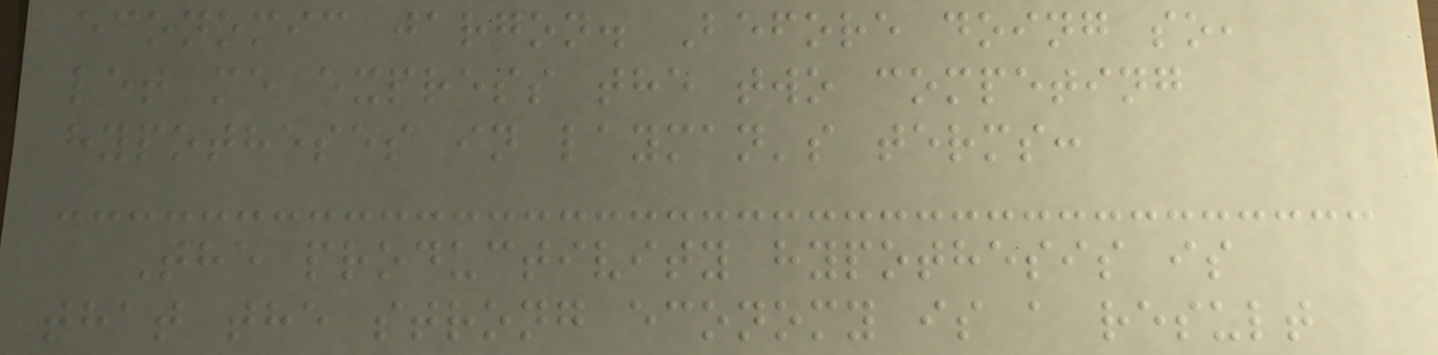economic jargon. Before doing so,
let me express the two competing
hypotheses in layman's terms:
The productivity hypothesis is
that the strong economy is a result
